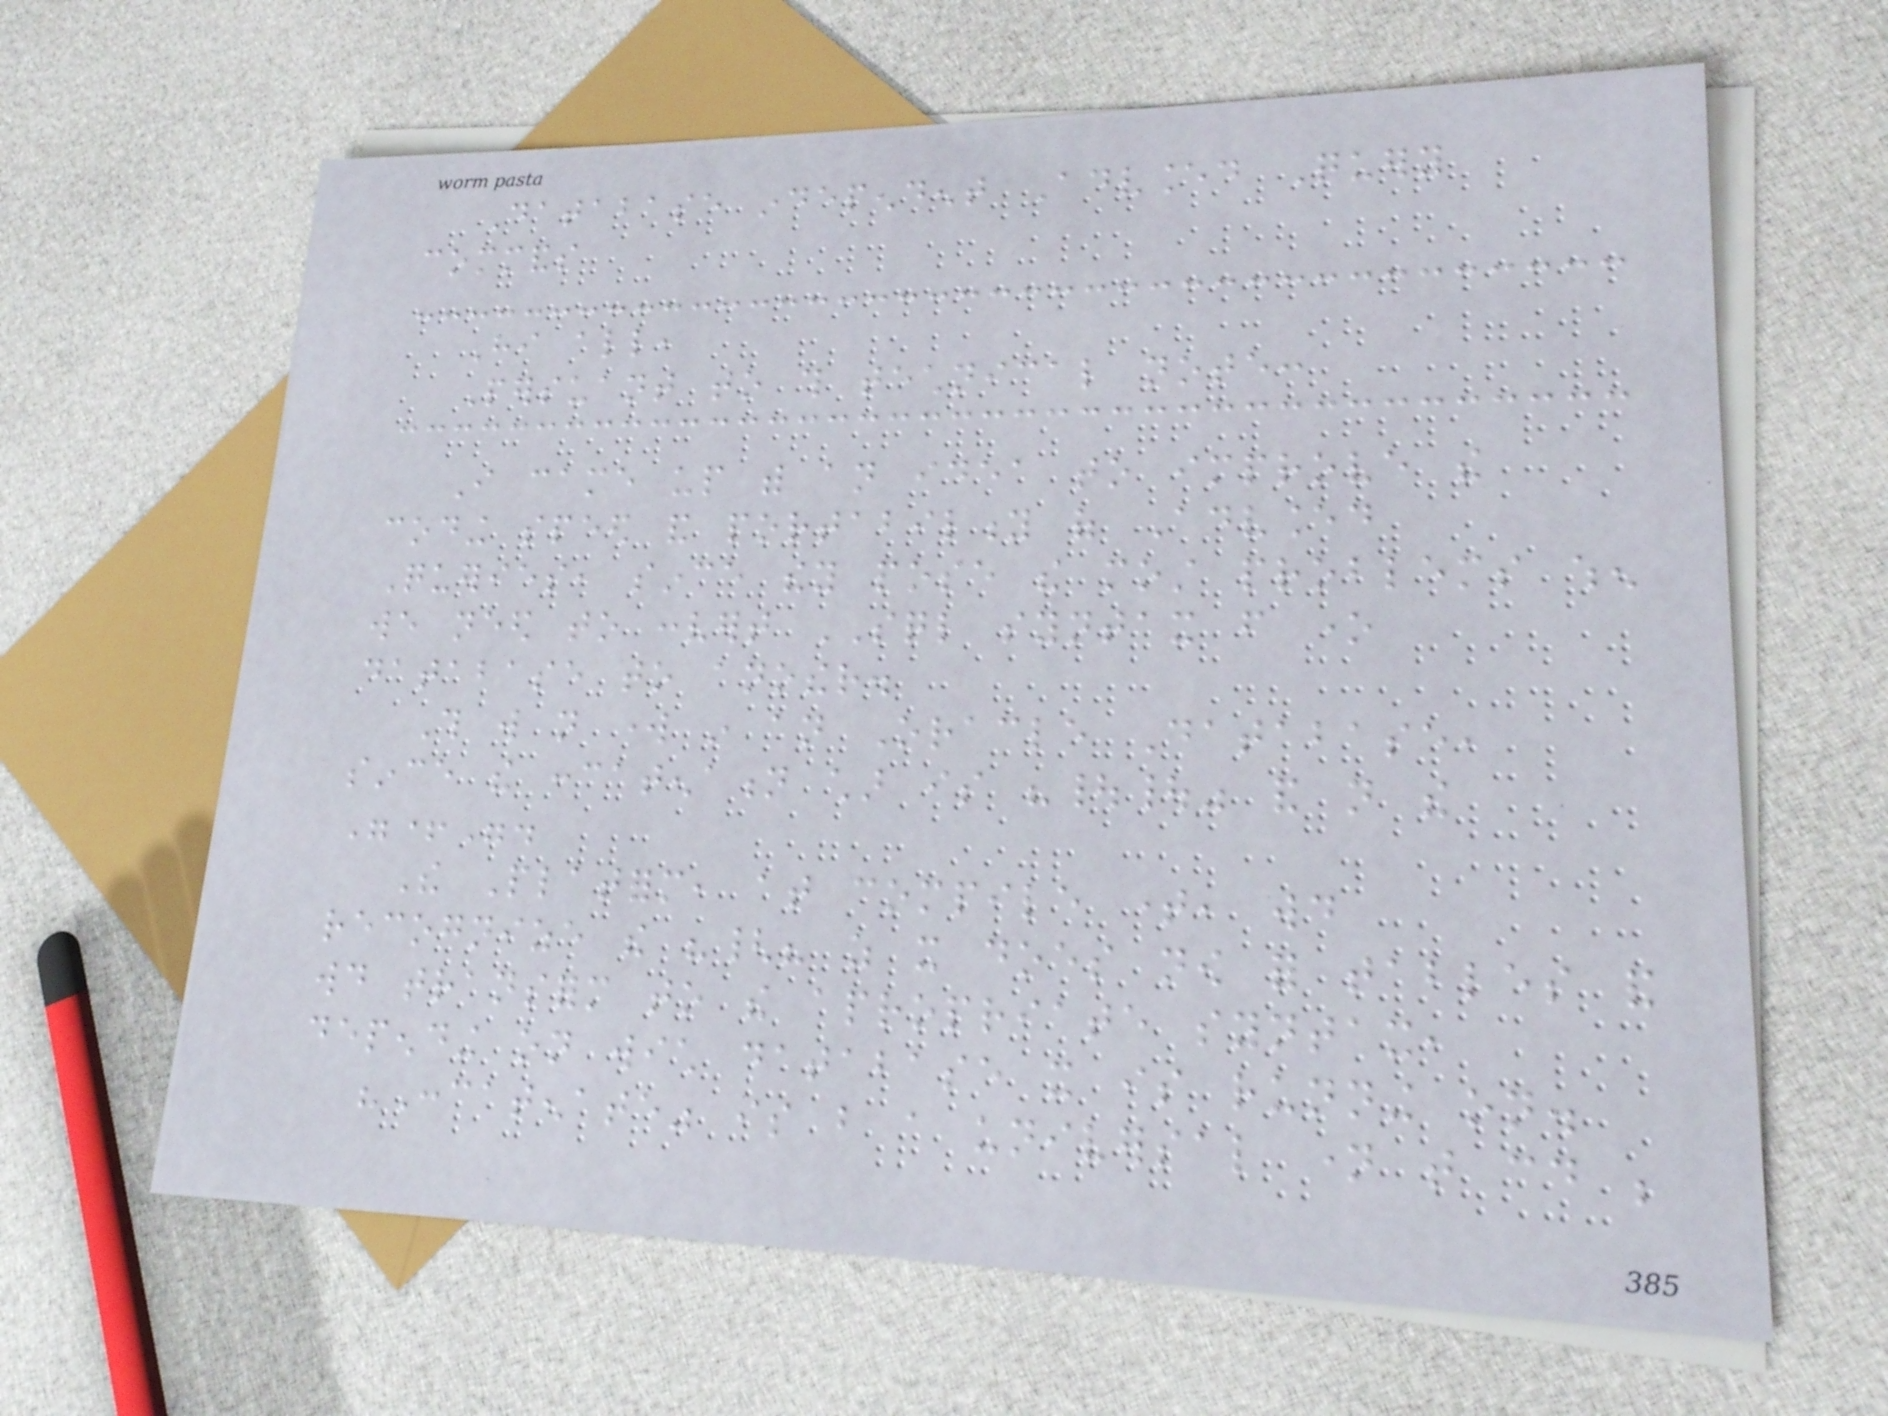Database independent Advanced Query
commands
Hi all,
Persuant to this technical note:
I came up with an idea to improve the
coding speed and portability of Advanced
Queries, since they pose the most problems when
we need to convert SQL syntax from one
database to another.
This will not work in an Oracle Database,
since the concatenation char is "||" and not the
"+".
The Platform, at compile time, would
recognize the "{" as it does now for tables and
would transform to the apropriate syntax,
depending on wich database it is running on.
"Concatenate" is but a universal name that could be
